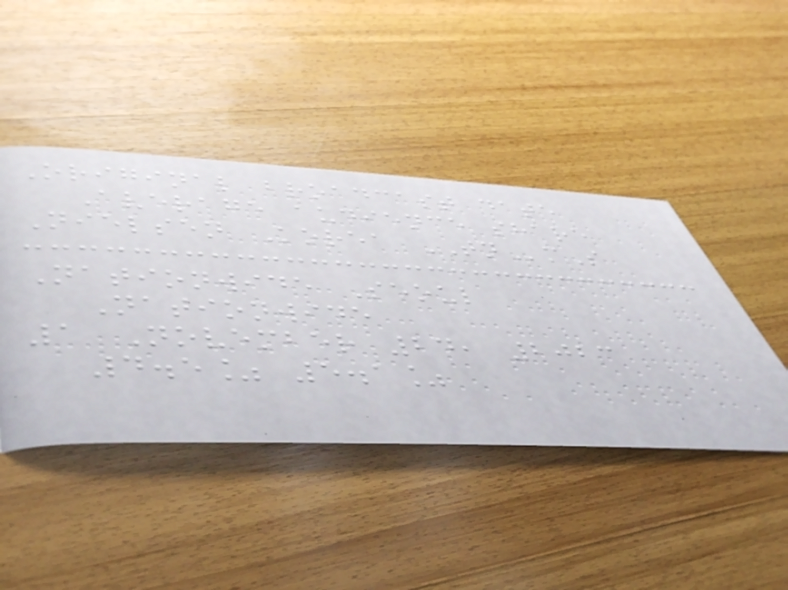Original broadcast date
Average audience share
Nielsen Korea TNmS
Nationwide Seoul
Nationwide
1 November 24, 2023
4.5% 5.1%
